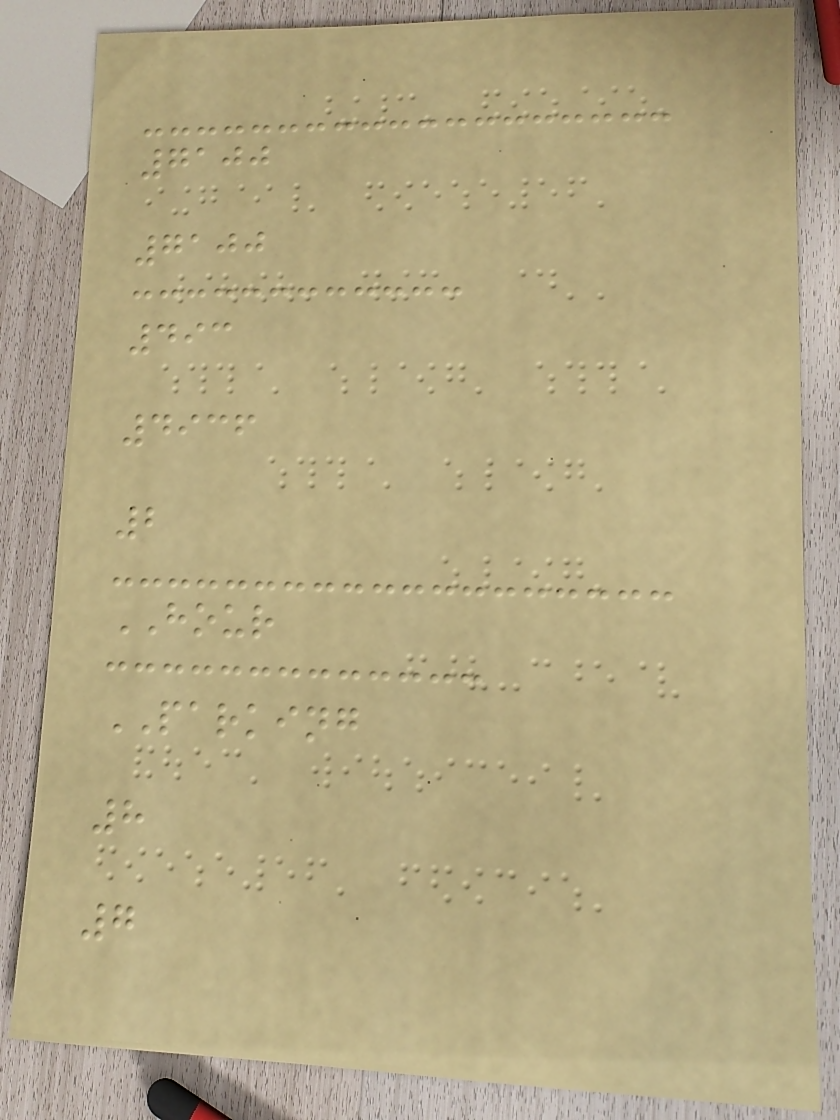7100
7100
493
4936
2
HOUR
PARKING
8
7
